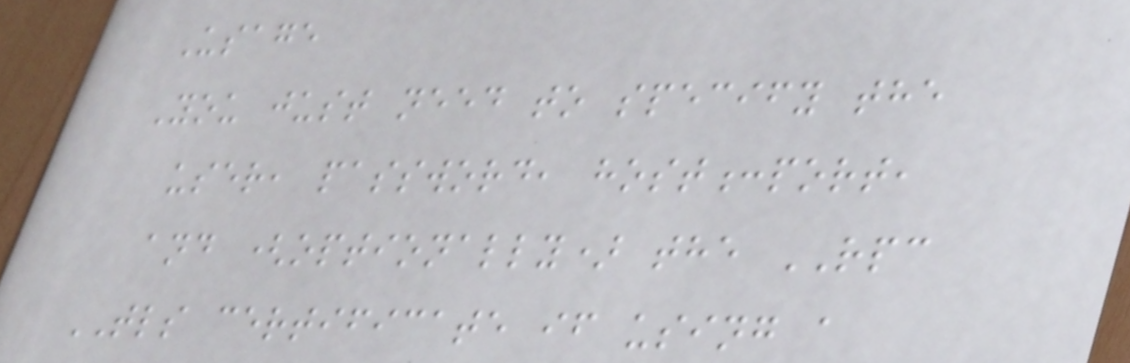Usage
You just need to specify the
user, password, host:port,
and (optionally) the RPC
TLS certificate if using a
